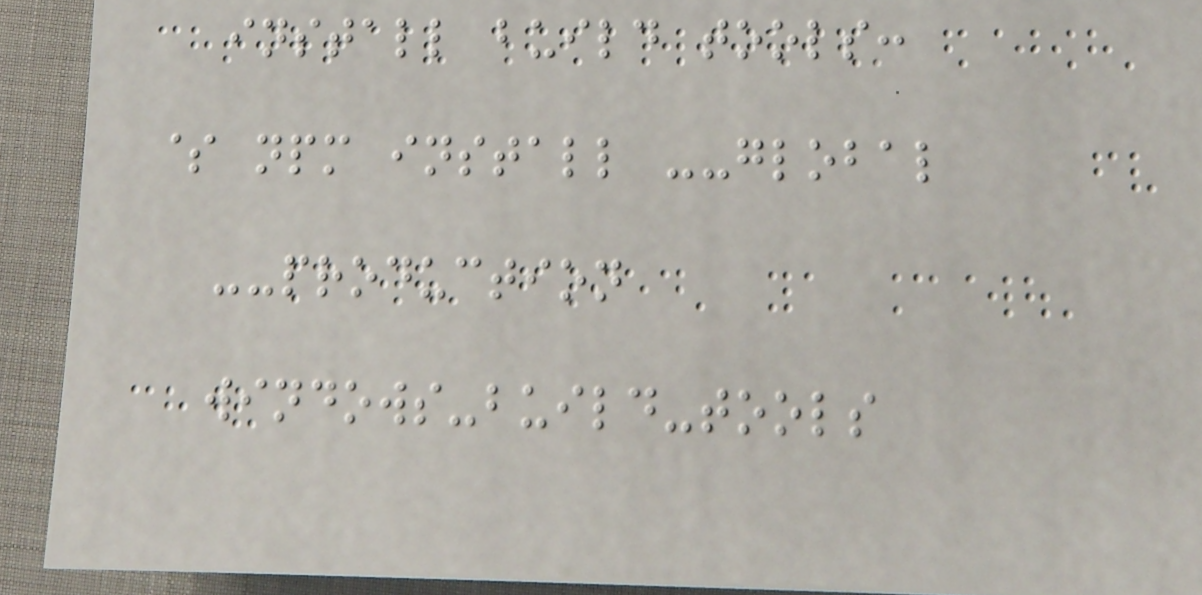install build tools:
$ npm install --global
--production
windows-build-tools
